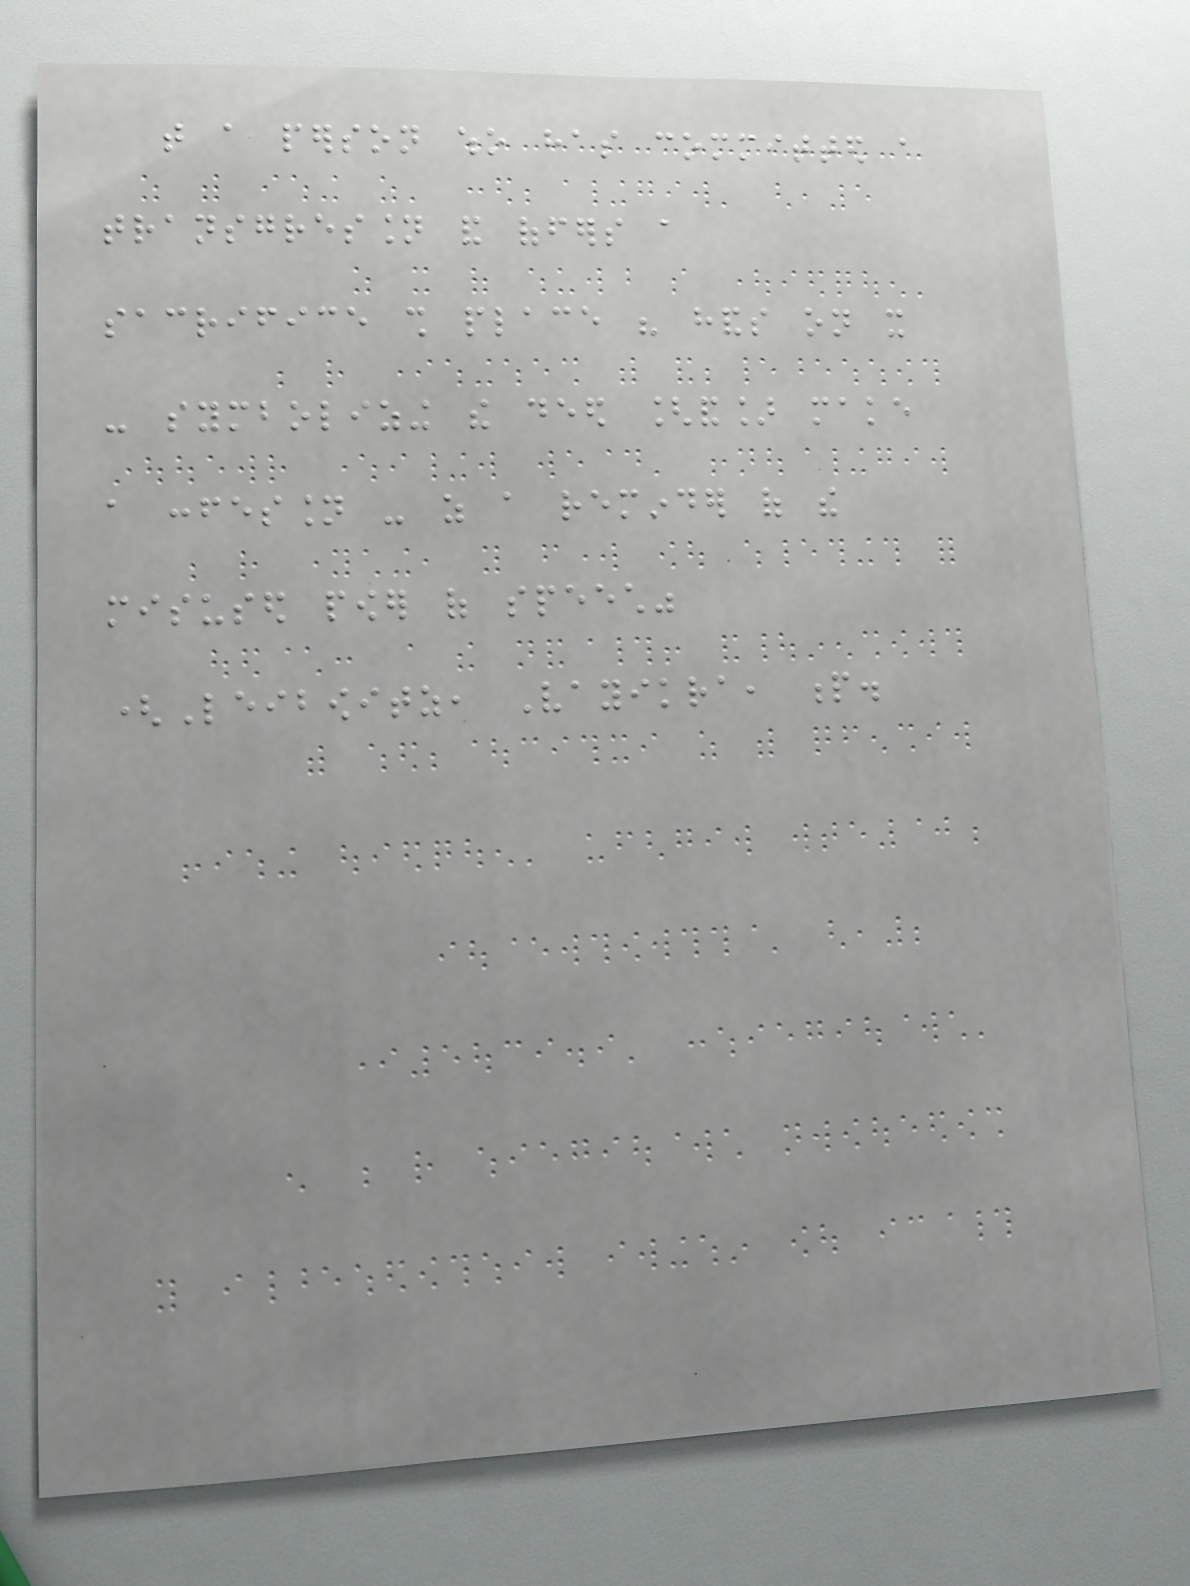that a person who has committed a
transgression and offers a
sacrifice shall place his hands on it
- symbolizing the deed [and] make
a confession - as a reminder of the
misused power of speech"
(Leibowitz, Vayikra, p.
